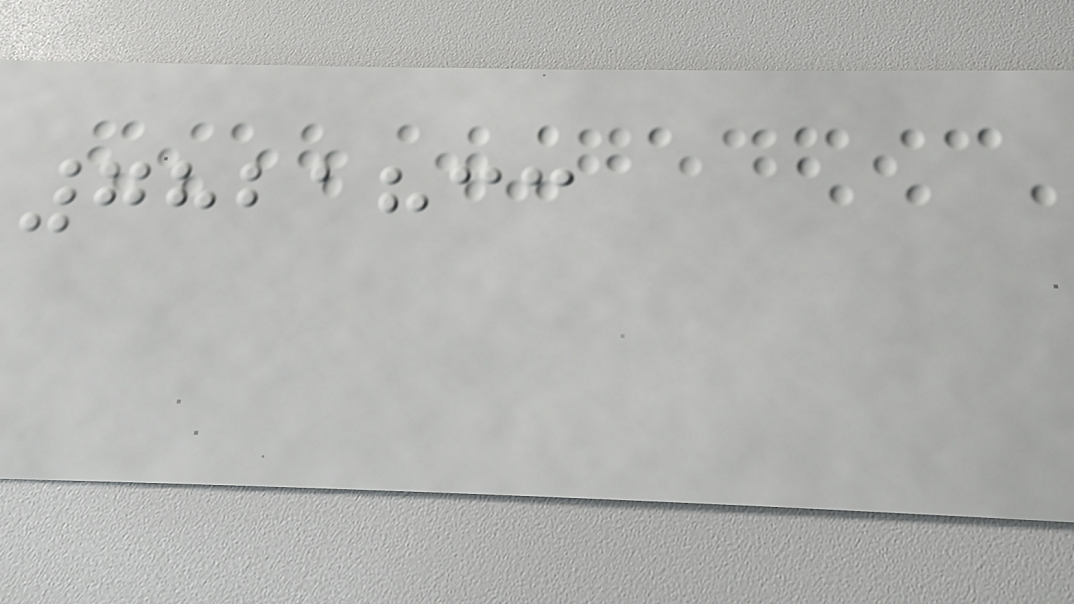7821833
